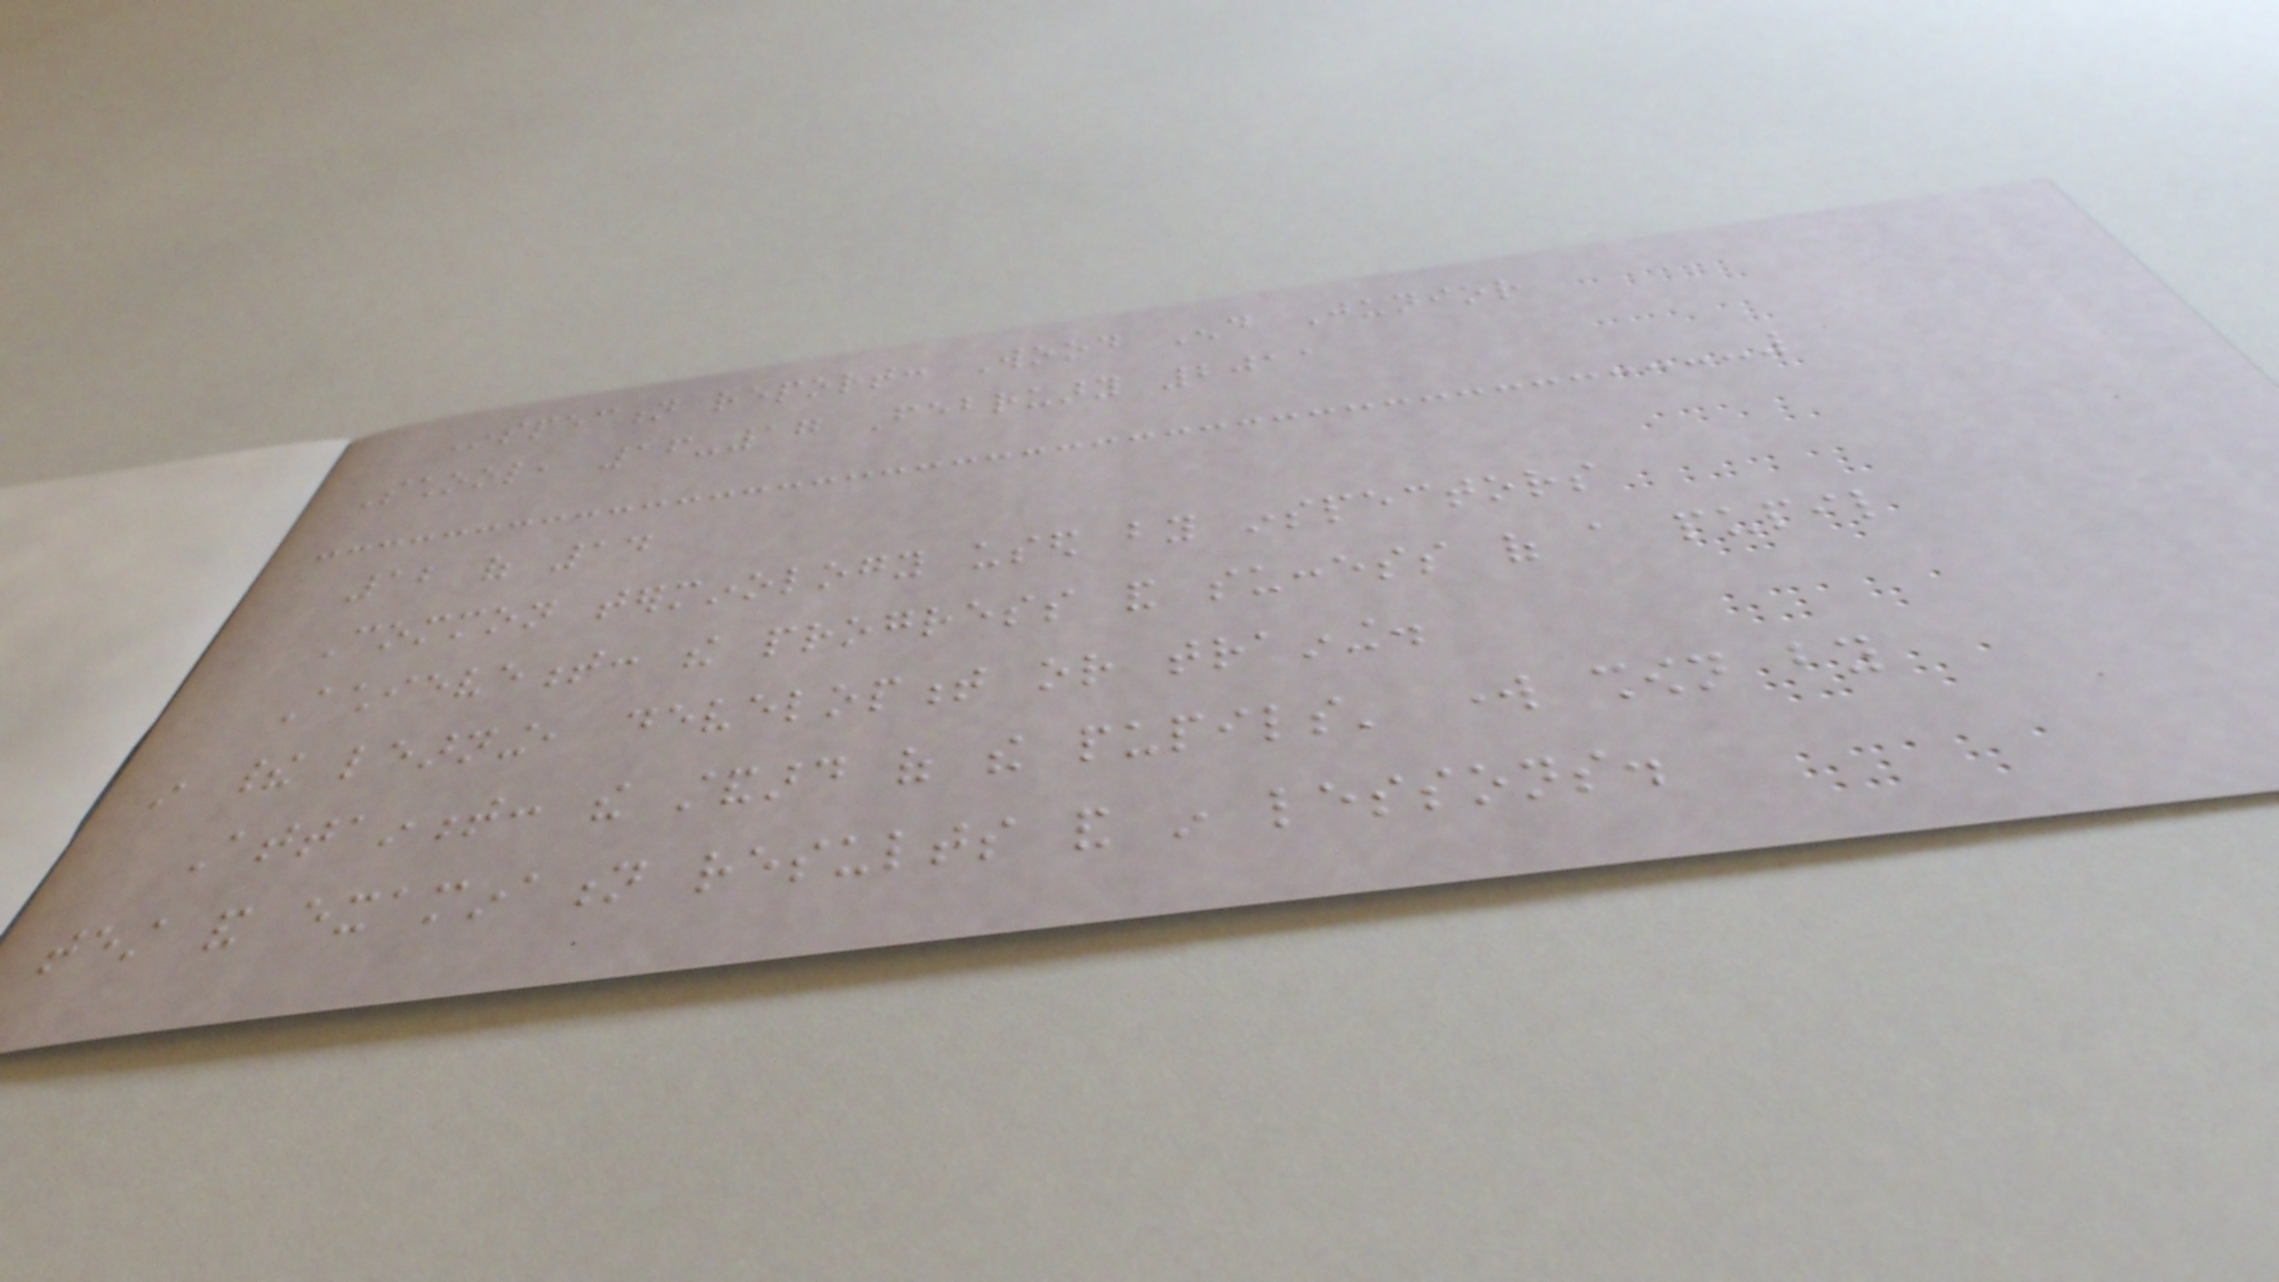Inspection report: Wood End Junior
School, 16-17 February 2011
12 of 14
Common terminology used by inspectors
Achievement: the progress and success of a pupil
in their learning, development or training.
Attainment: the standard of the pupils' work shown by
test and examination results and in lessons.
